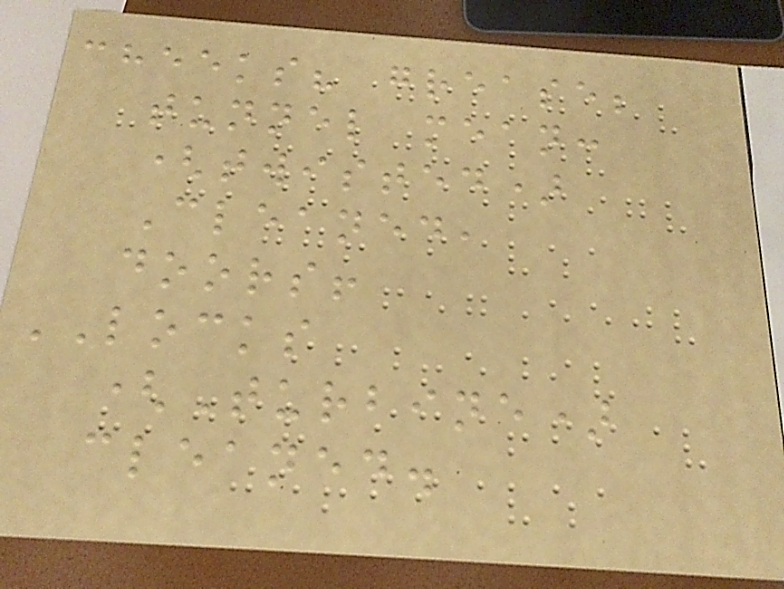cheeks? grease;
tunnel mean:
(twisted)
Cleaned,
doors!
LOCKS
(Turbine)
cleaned.
